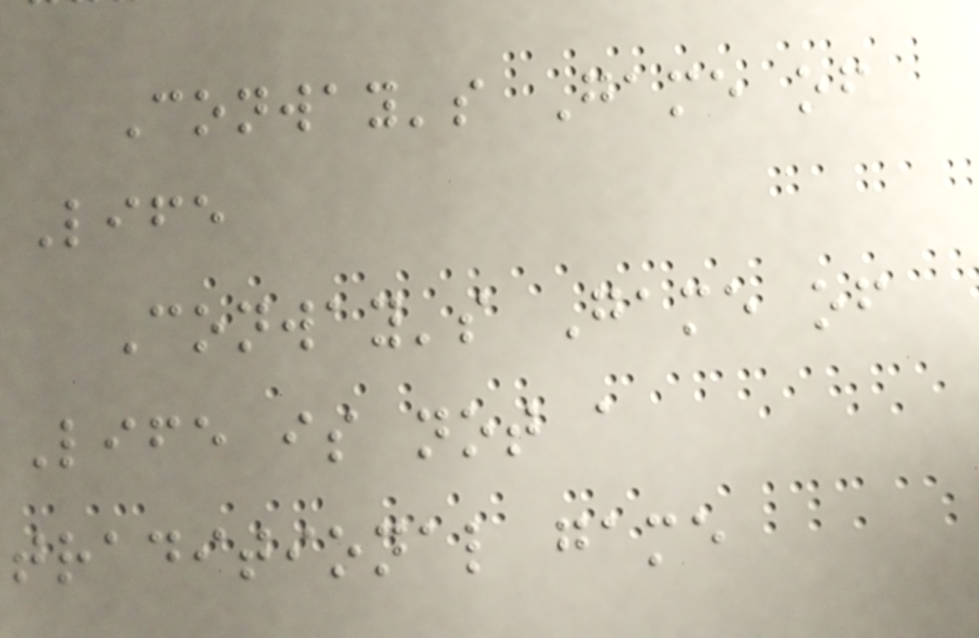Conway's Game of
Life
Conway's Game of
Life is not a
traditional game
